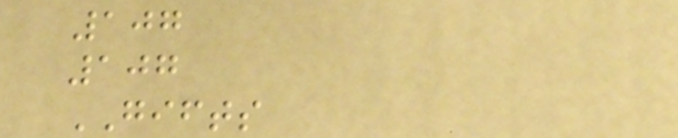107
107
GIFTS
